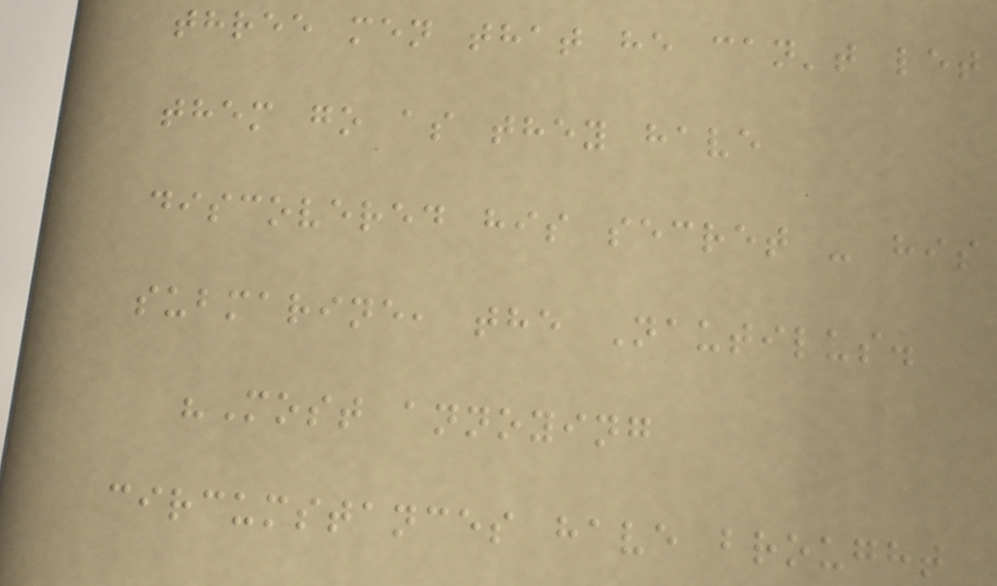three men that he can't let
them go as they have
discovered his secret - his
submarine, the Nautilus.
"Most annoying
circumstances have brought
